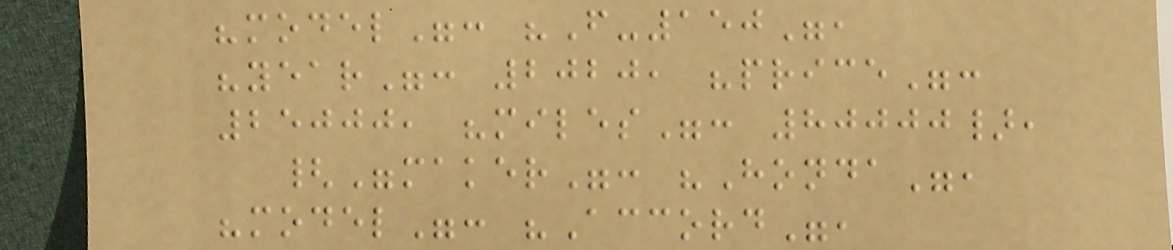"model": "F-150",
"year": 2020, "price":
25000, "miles": 80000},
{"maker": "Honda",
"model": "Accord",
